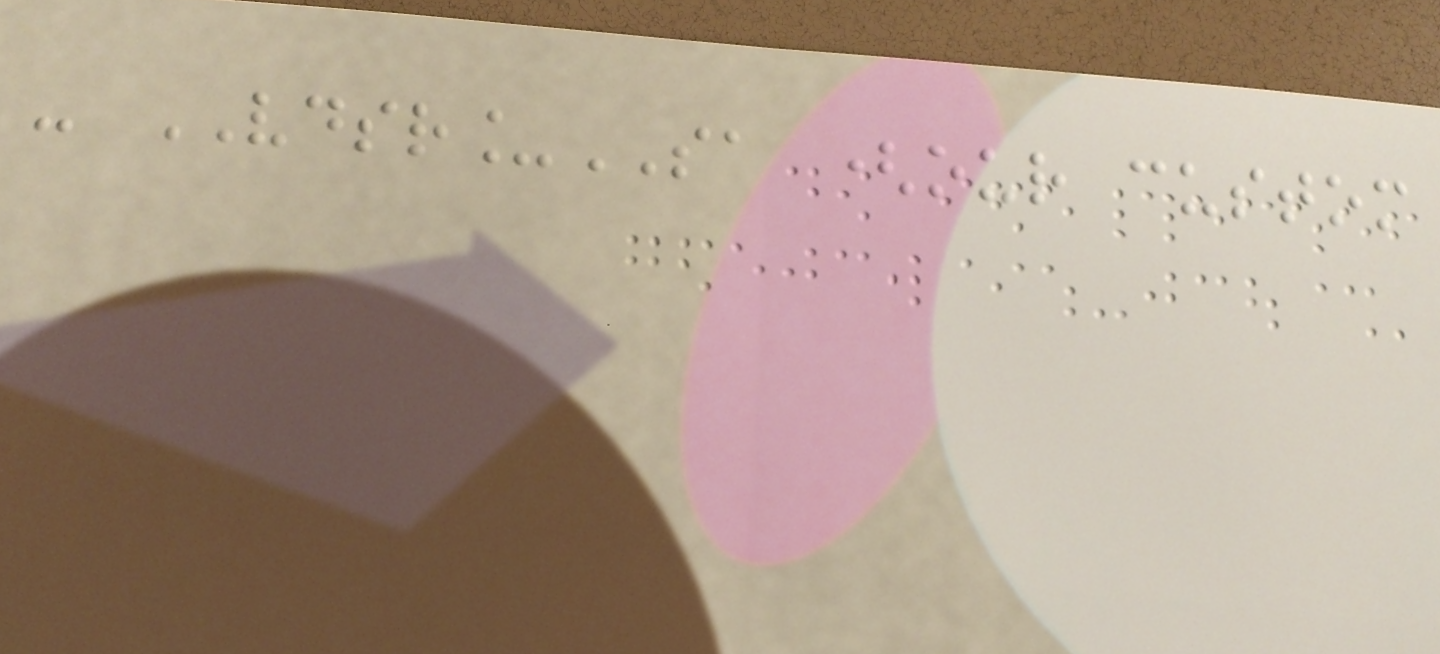- VDSR_SA (our custom
